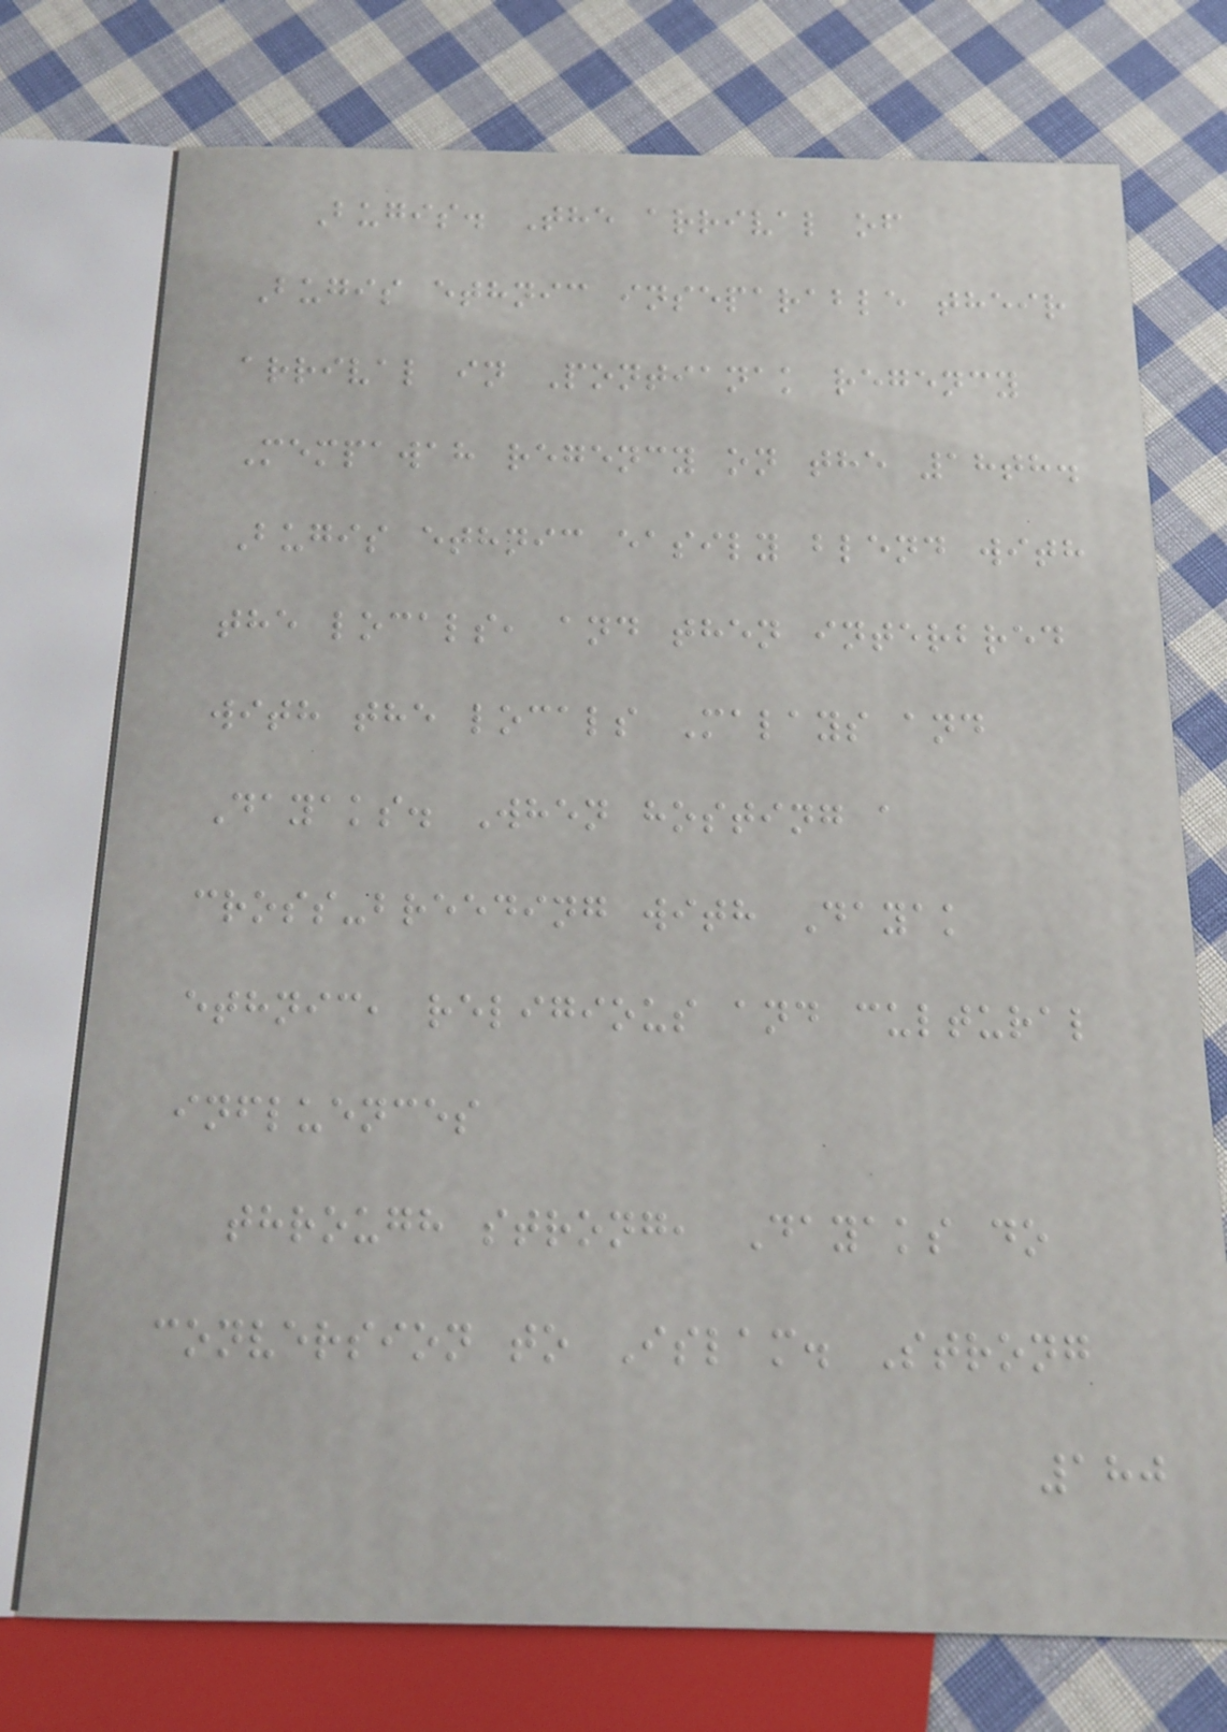Bugis. The arrival of
Bugis ethnic inseparable their
arrival in Pontianak regency
Mempawah regency on the 18th.
Bugis ethnic easily blend with
the locals, and then interbred
with the locals Malays and
Dayaks. When hosting a
cross-breeding with Dayak
ethnic, religious and cultural
influences
through strong, Dayaks do
conversion to Islam. Strong
180
